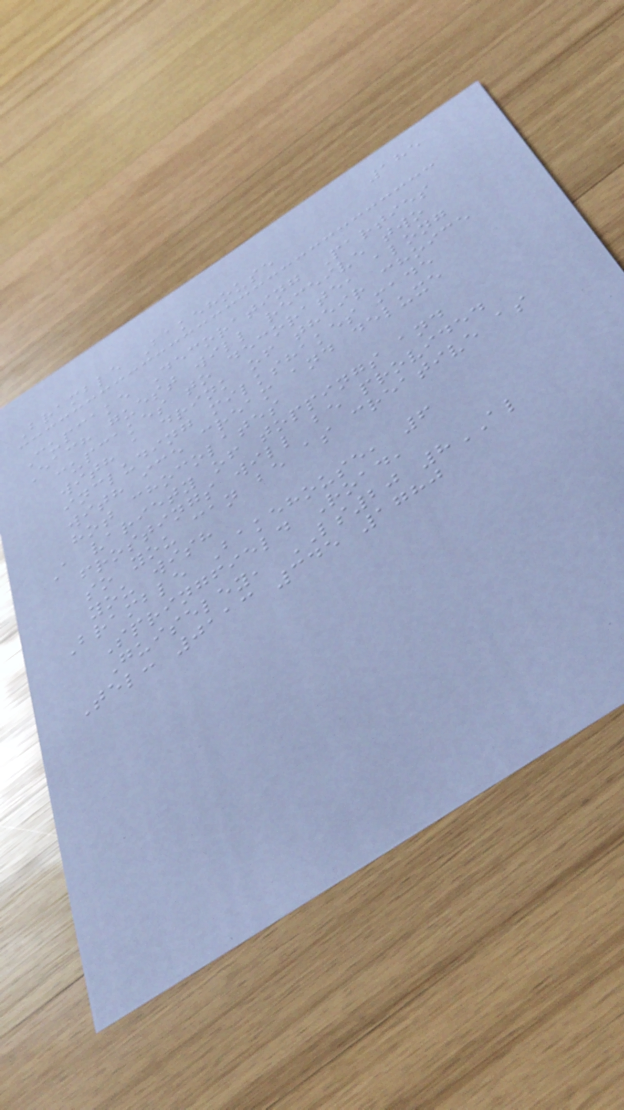185
Bramble Bakehouse
Cupcake Decorating Parties
Each guest will receive two
cupcakes to decorate, along
with a drink of their choice
including milkshakes made
with ice cream and deluxe
hot chocolates
A variety of toppings and
frostings will be provided
so you can be as creative as
you wish
Bramble Bakehouse, 6
Springfield Road,
Guiseley, LS20 8AL
Tel: 0113 345 1780
